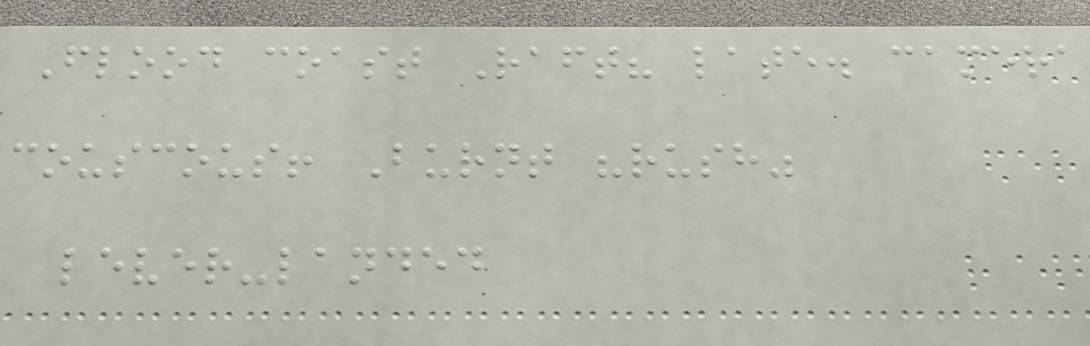Flood coast Raft? late. camera
couscous! Burnt "rush"
lever-landed
